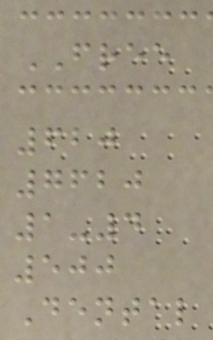FREE
620
7620
1-4
500
Dental
